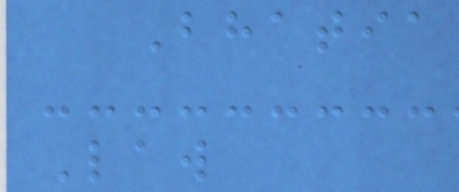Bhatia
Law
